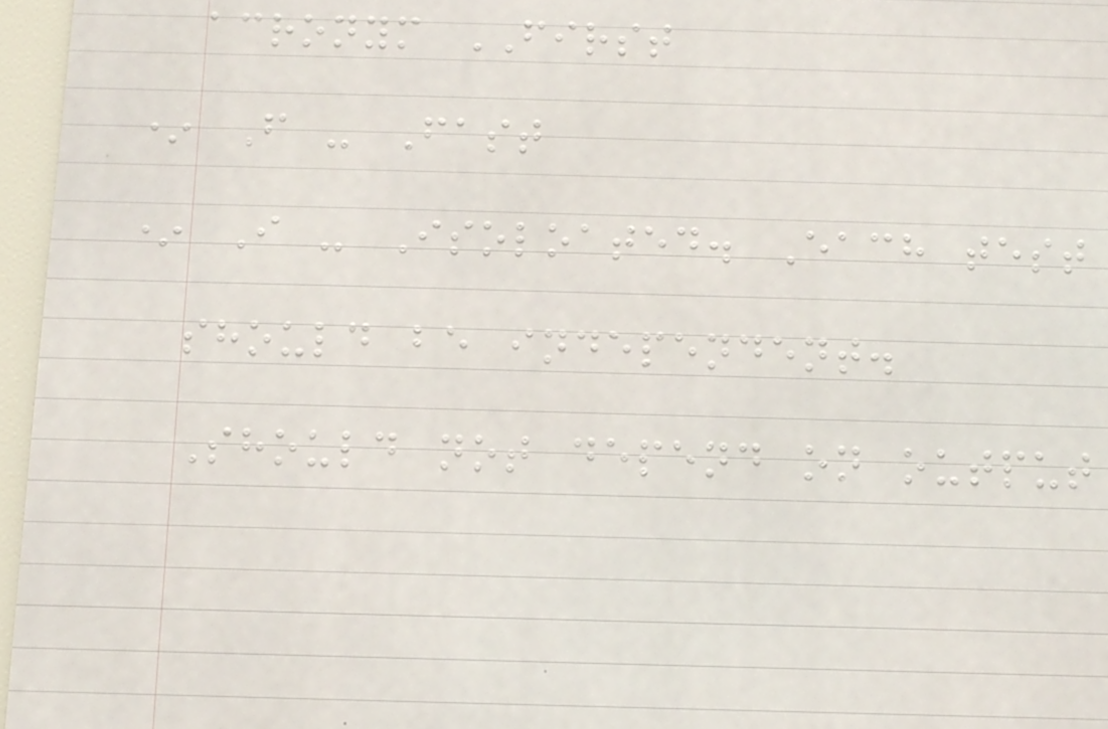acronym FIRST
* F - Fast
* I - Isoloated. Each test
should be independent.
Should not depend on output
